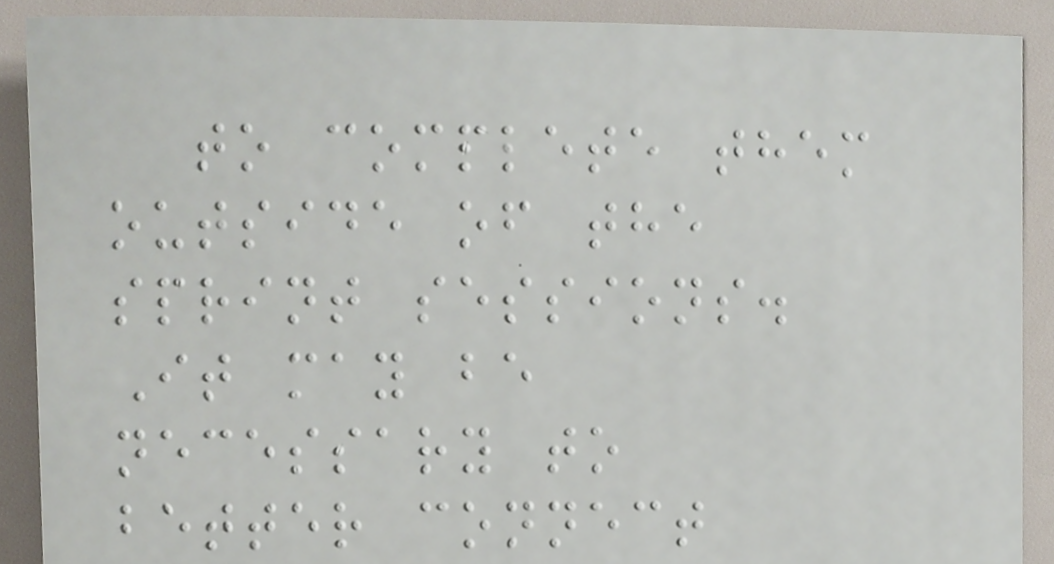to complete them
outside of the
sprint sessions.
It may be
necessary to
better connect
